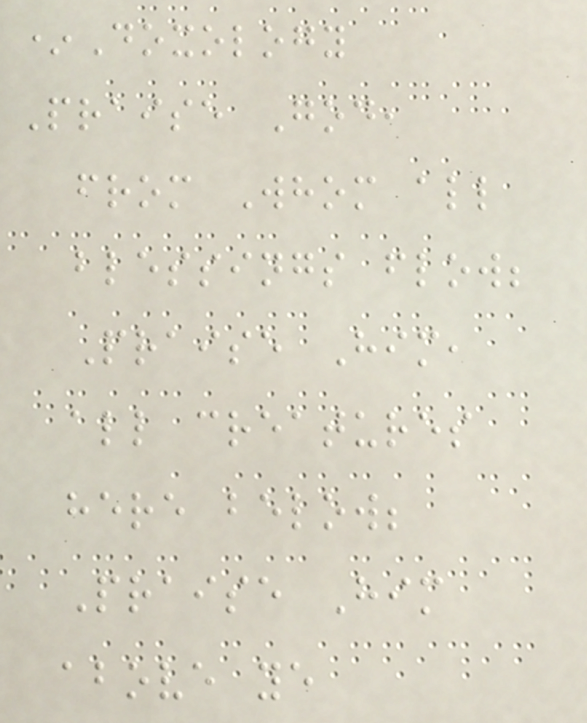*Doxology
Praise God,
from Whom all
blessings flow;
Praise Him,
all creatures
here below;
Praise Him
above ye
